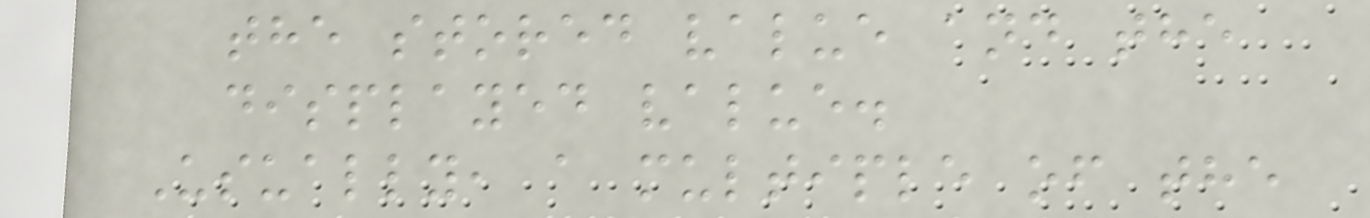the stored value and the
displayed value.
Usually, a multiple of the
